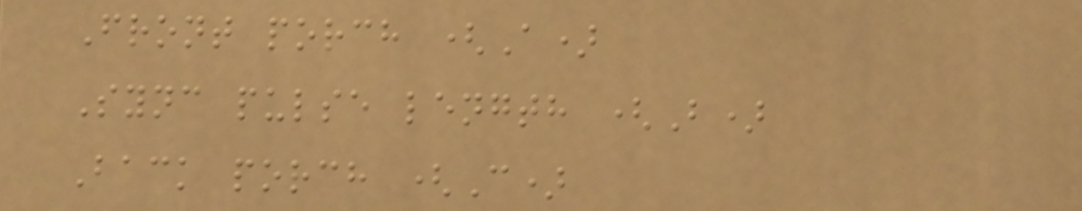Front porch (A)
Sync pulse length (B)
Back porch (C)
